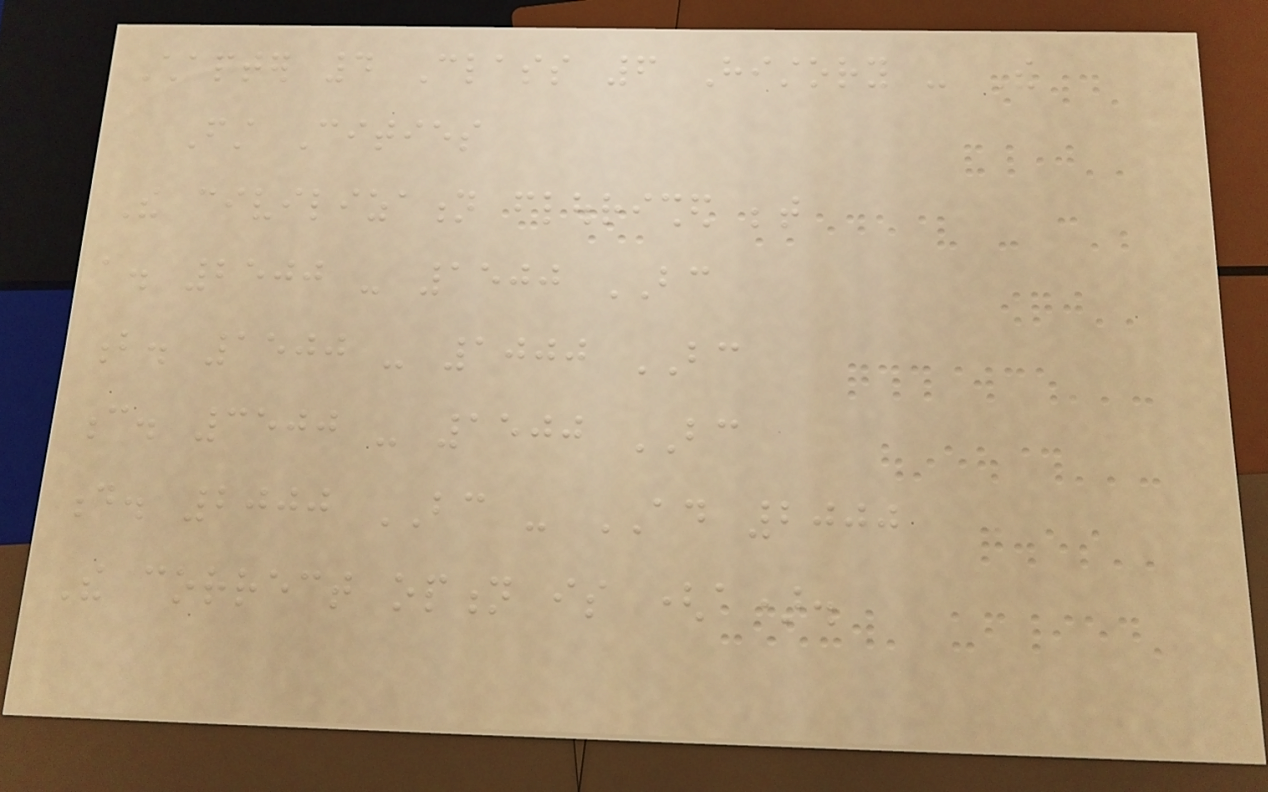Chapter 4 Class 6 History - The
First Cities
The civilization flourished between
a. 2500 - 1500 BC
b. 1500 - 1000 BC
c. 3500 - 1500 BC
d. 2000 BC - AD 2000
The correct option is (a).
